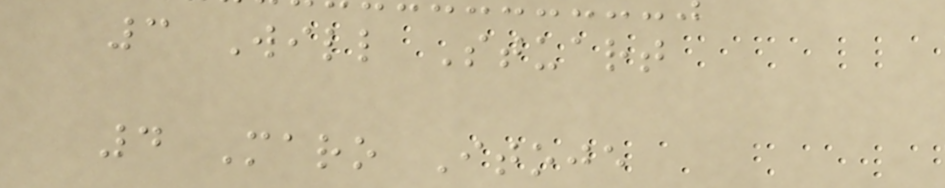3 Will Stuart
4 Maro Itoje
